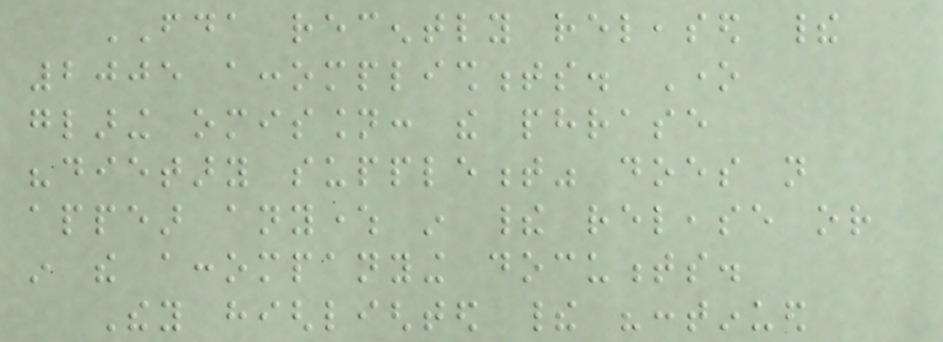FDA recently released their
2005 accomplishments. One
glaring omission: the phrase
"dietary supplement" does not
appear anywhere in their release or
in the accompanying documents.
They highlighted their "continued
